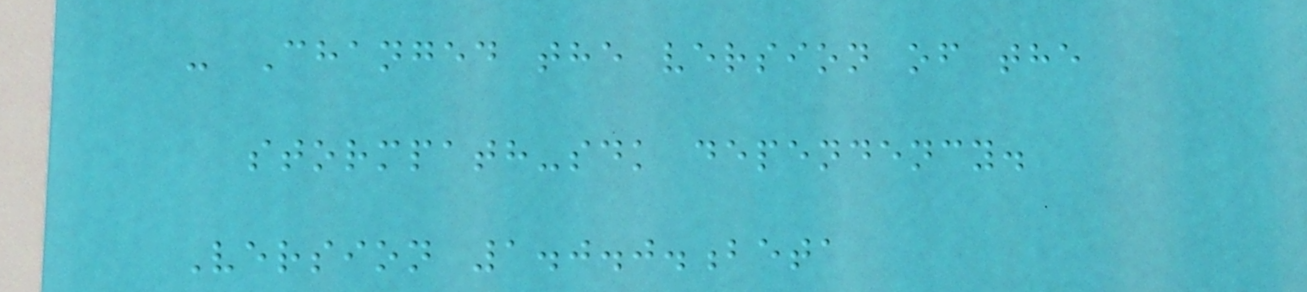- Changed the version of the
stormpath-sdk dependency.
Version 1.0.0.beta
